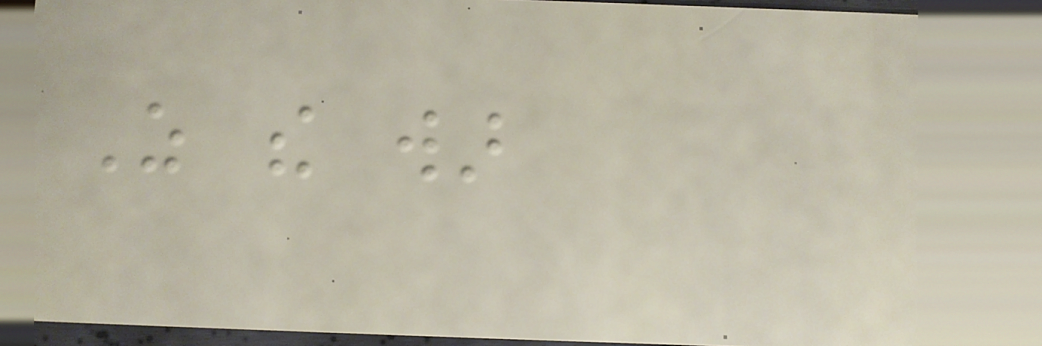As the war
